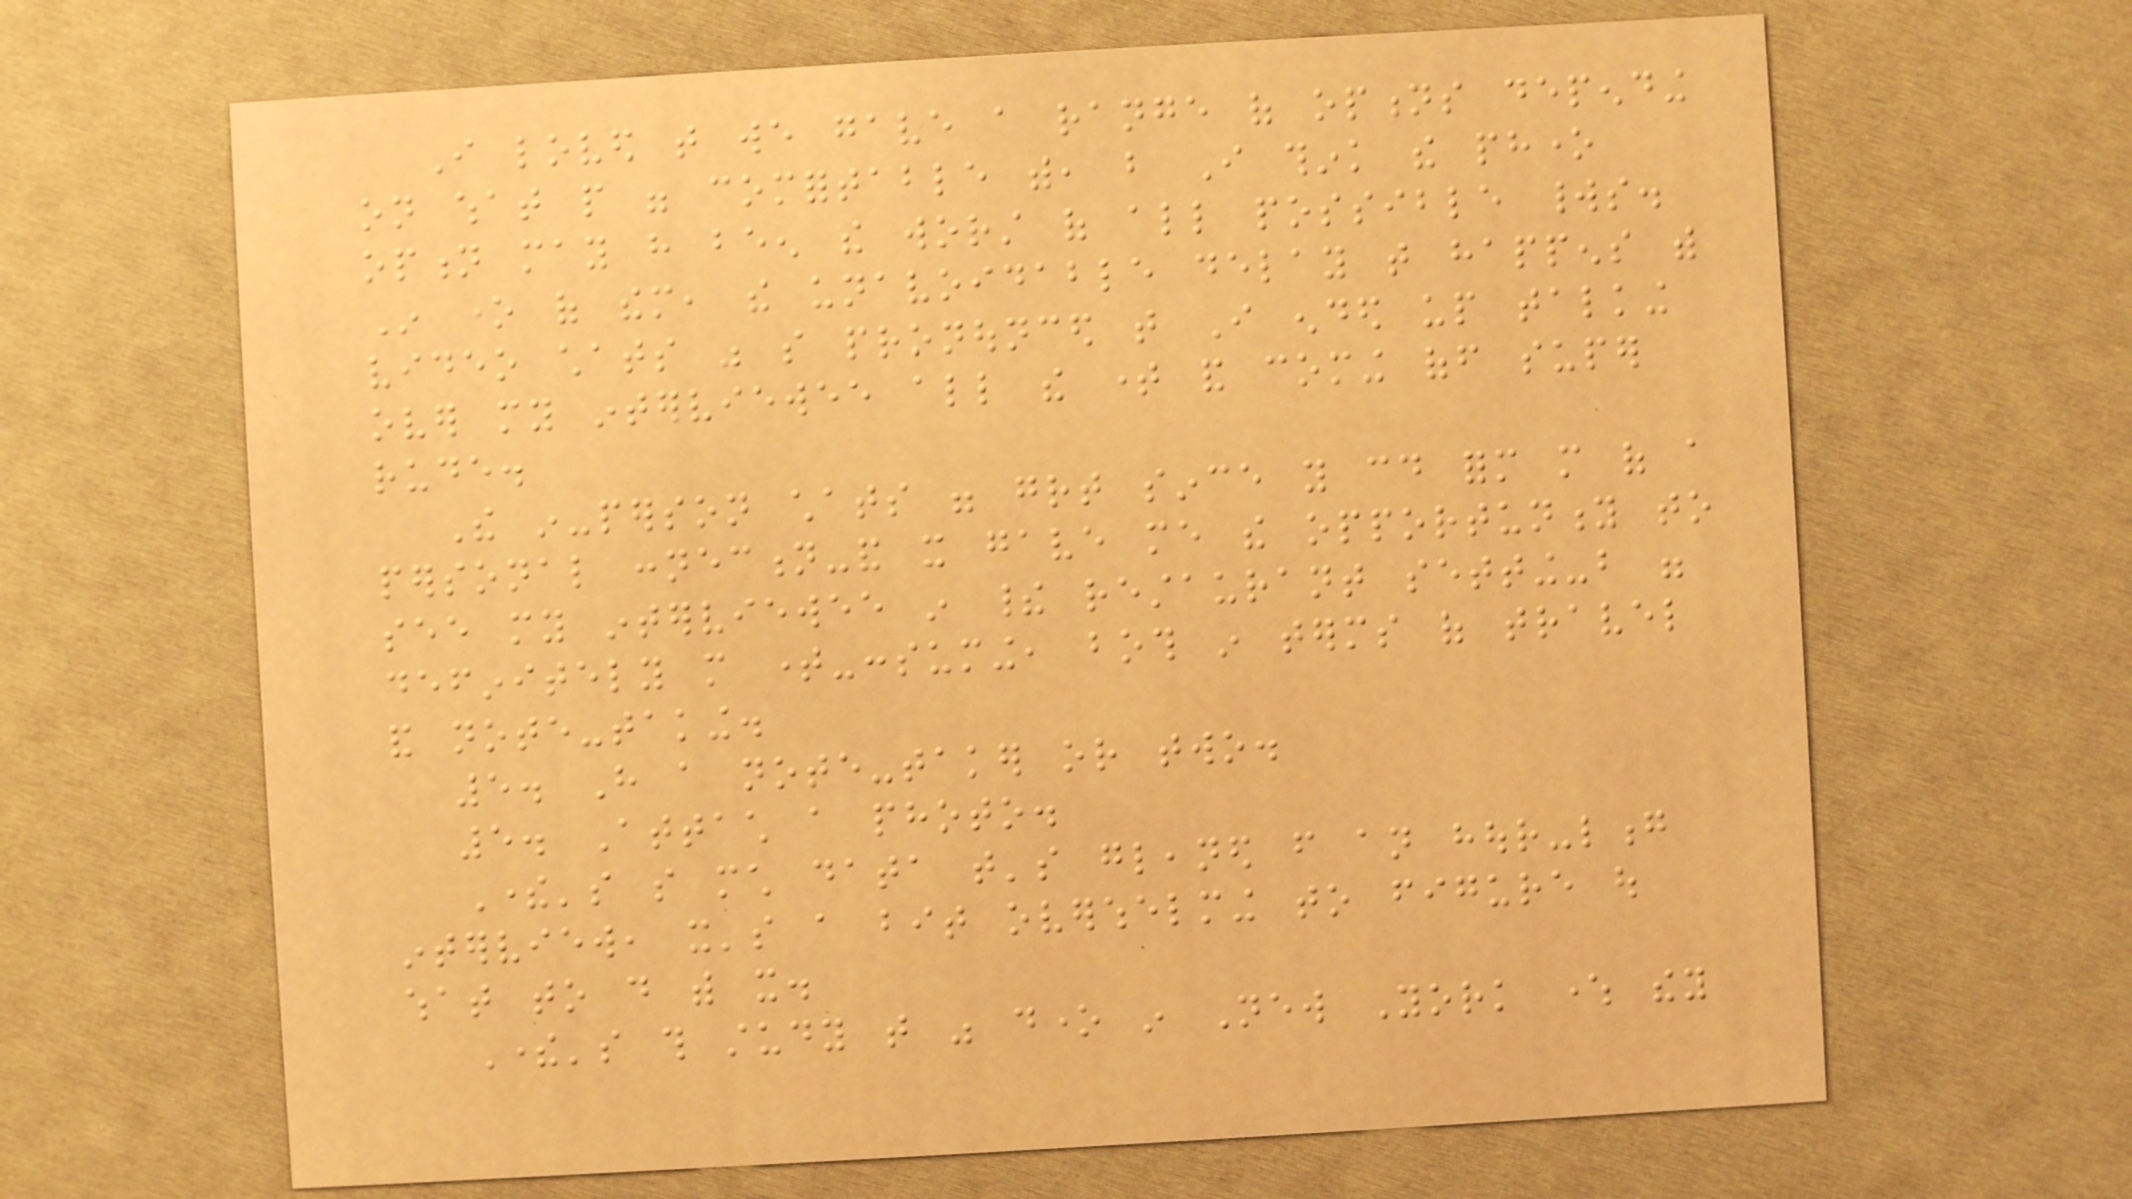I loved that we gave a range of options depending
on what people were comfortable with, but I think the phone
option may have been the worst of all possible worlds.
In one of them, the unavoidable delay that happens with
video chats was so pronounced that I ended up talking
over my interviewee all the time and coming off super
rude.
The in-person chats were great since you could form more of a
personal connection-and it gave me the opportunity to
see my interviewee in their restaurant setting-but were
definitely more time-consuming, both in terms of travel
and note-taking.
5. Have a note-taker or two.
5. Attach a photo.
There's so much data that's gleaned from an hour-long
interview, it's a bit overwhelming to figure out
what to do with it.
There's this study that was done in New York where they
